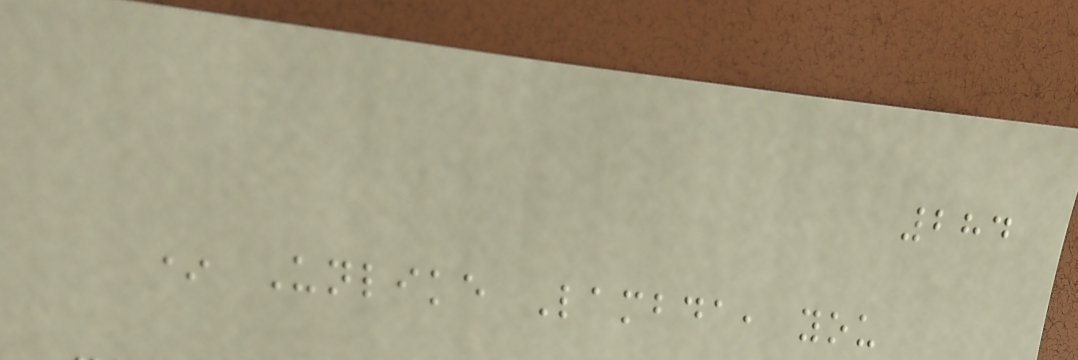284
* Unlike Lambda, you
